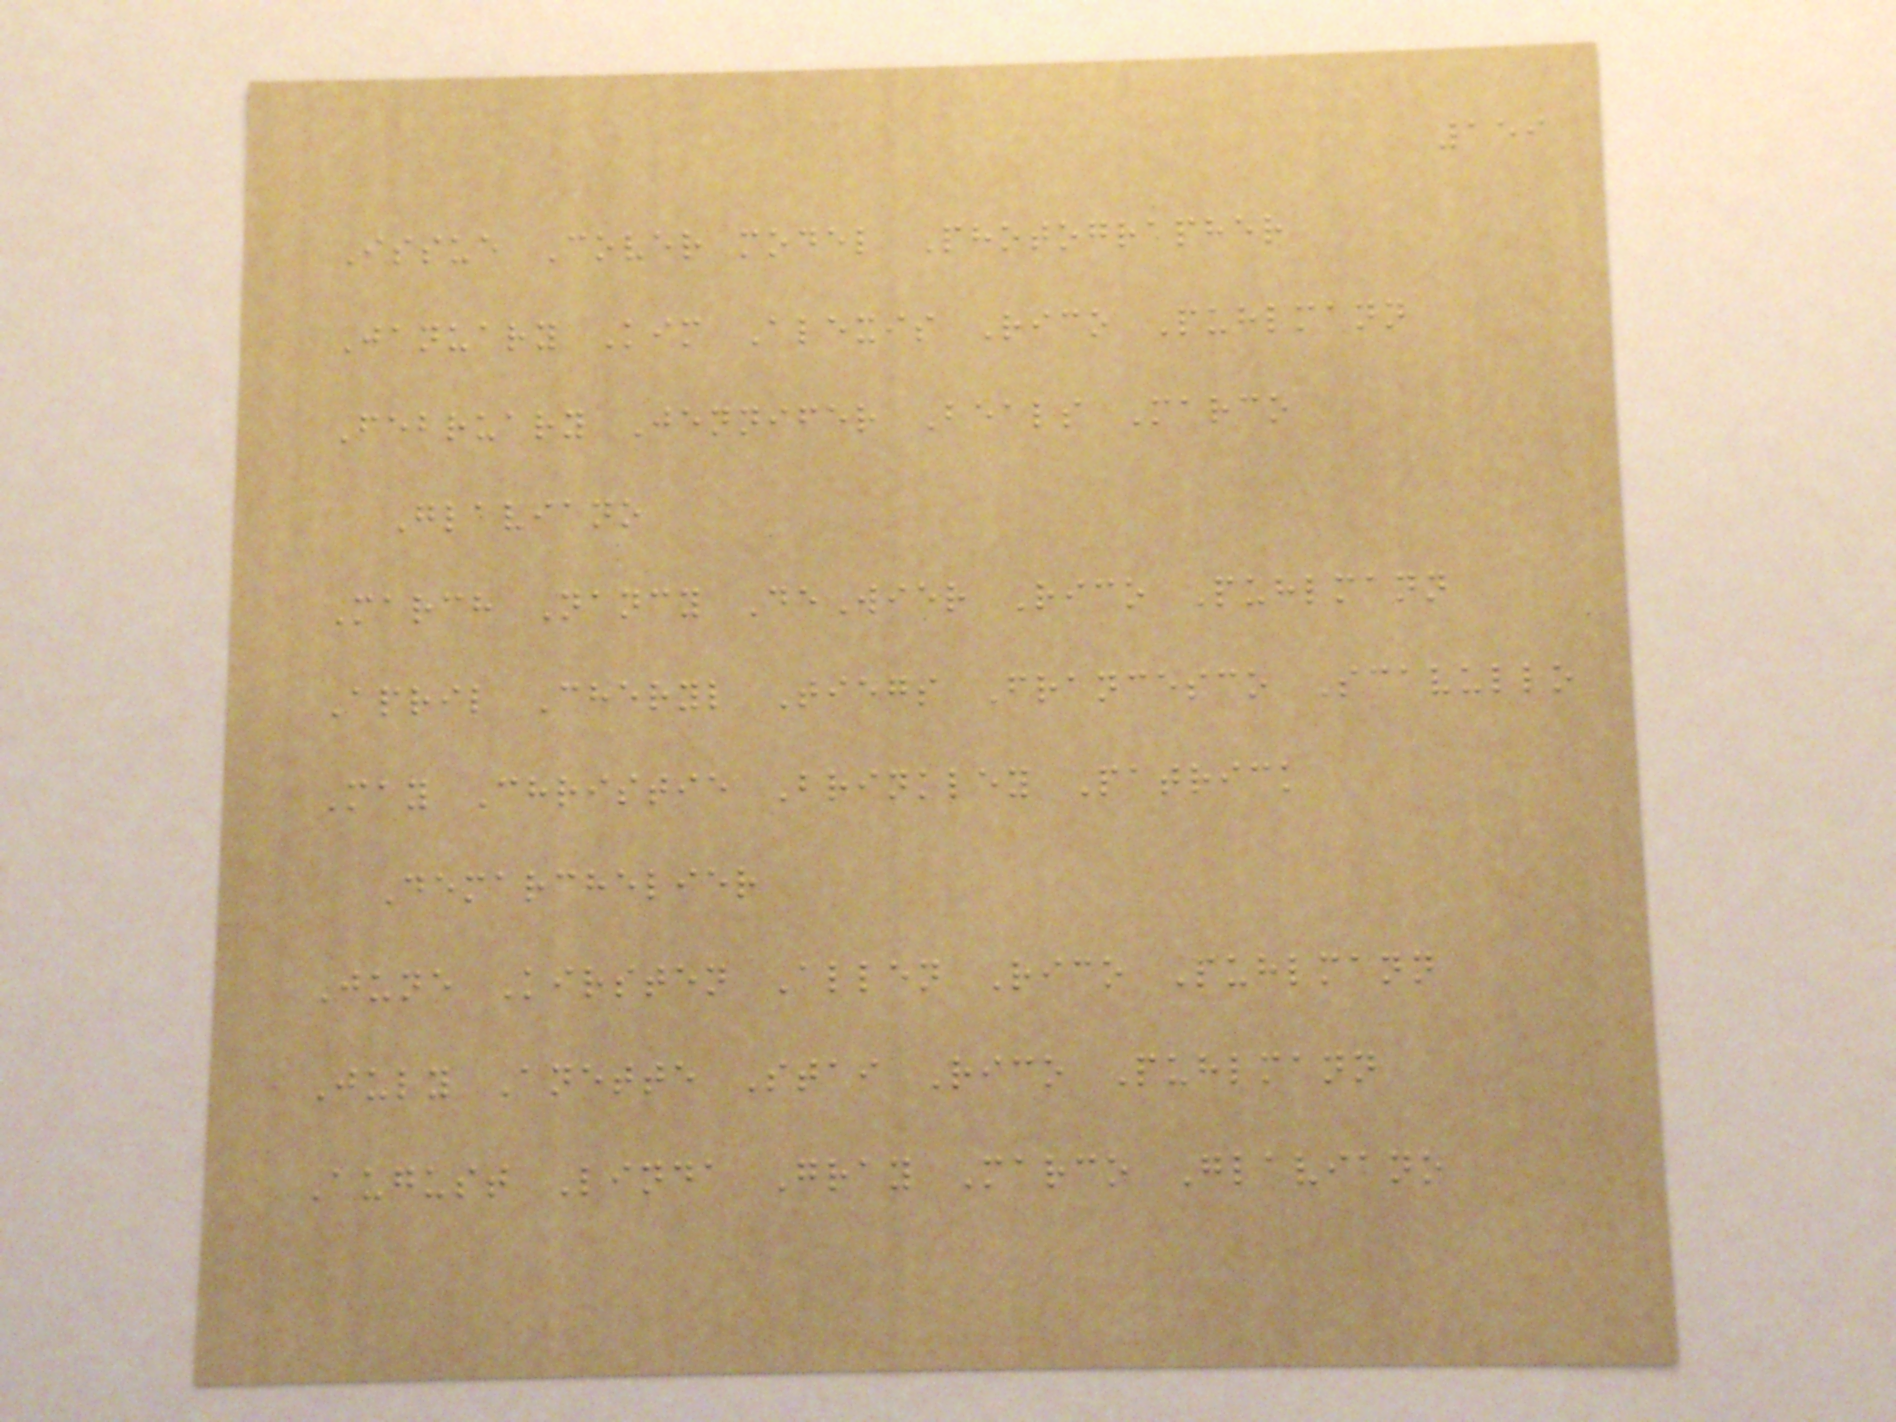159
Issue Cover model Photographer
January Kim Alexis Rico Puhlmann
February Jennifer Beals Marco
Glaviano
March Nancy DeWier Rico Puhlmann
April Cheryl Tiegs Francesco Scavullo
May Christie Brinkley Patrick
Demarchelier
June Kirsten Allen Rico Puhlmann
July Anette Stai Rico Puhlmann
August Linda Gray Marco Glaviano
